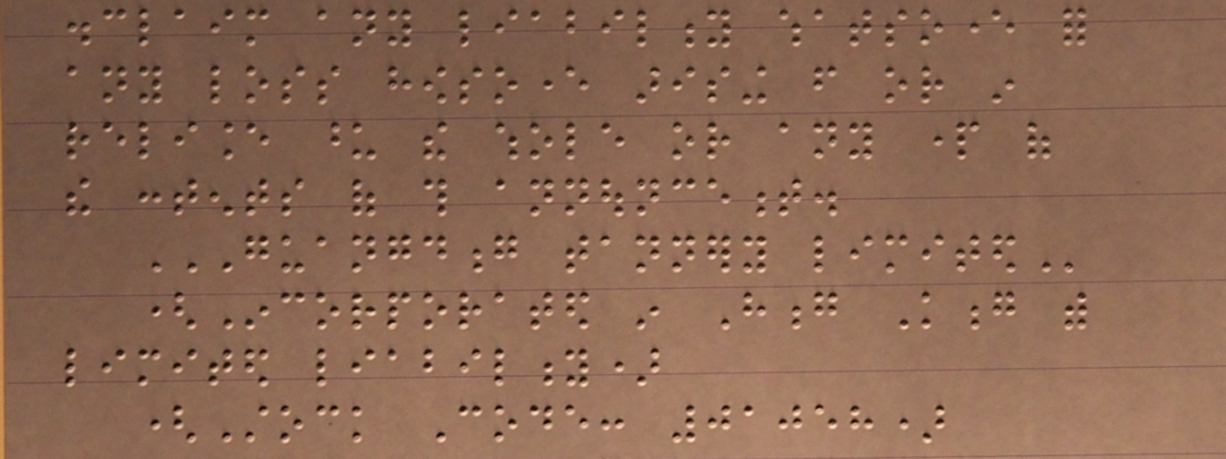disclaim any liability whatsoever for
any loss howsoever arising from or in
reliance upon the whole or any part of
the contents of this announcement.
GUANGDONG TANNERY LIMITED
(Incorporated in Hong Kong with
limited liability)
(Stock Code: 01058)
